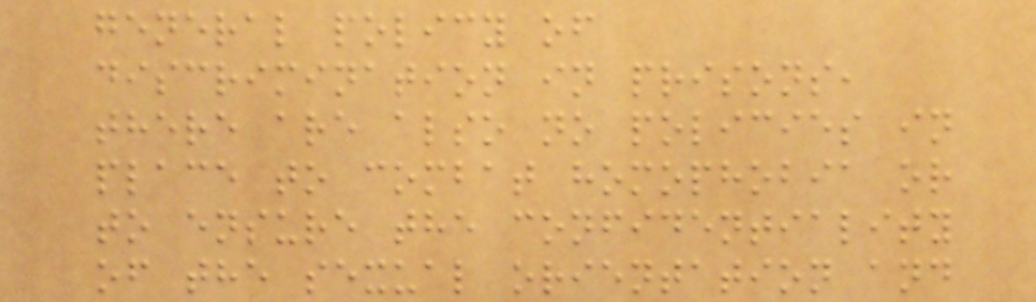general policy of
discrimination in prisons,
there are also no policies in
place to combat homophobia or
to ensure the confidentiality
of the sexual orientation and
